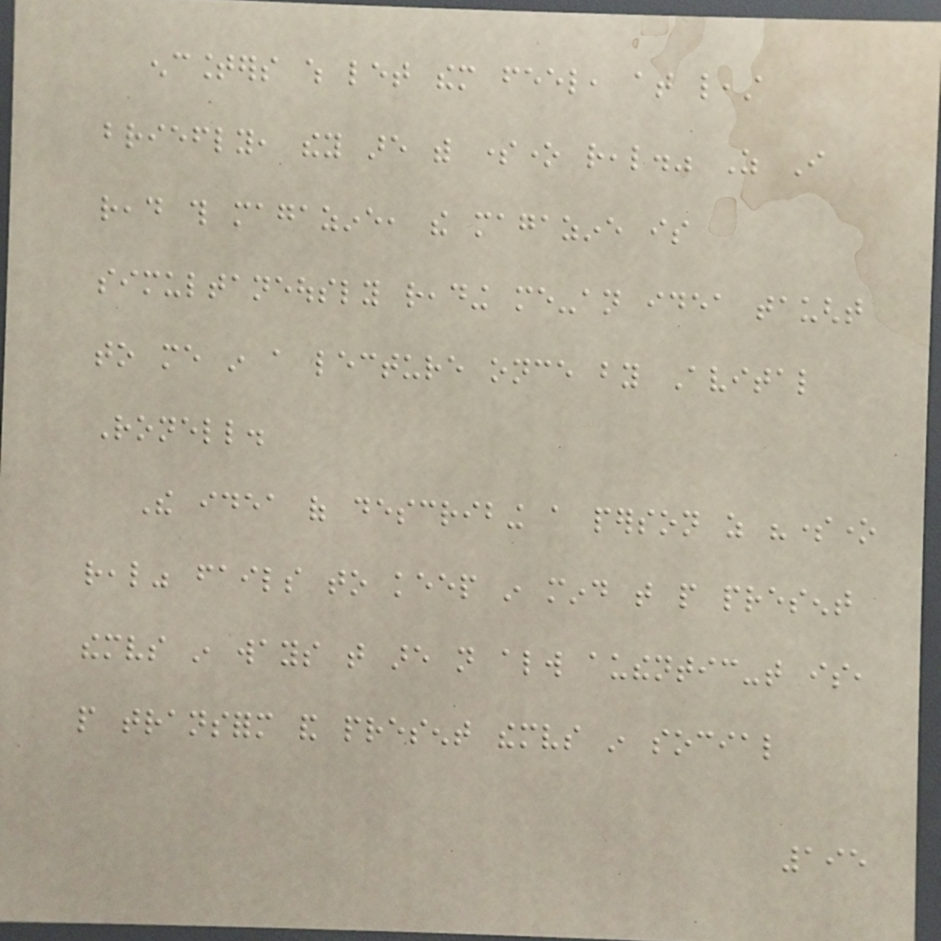encounters which let them feel, at least
briefly, they are with someone real." As I
read this magazine, the magazine is
simultaneously reading me-an idea taught
to me in a lecture once by Avital
Ronell.
The idea of describing a person as "someone
real" fails to keep in mind that people present
themselves in ways that are not always authentic-that is,
people transform and present themselves in social
195
